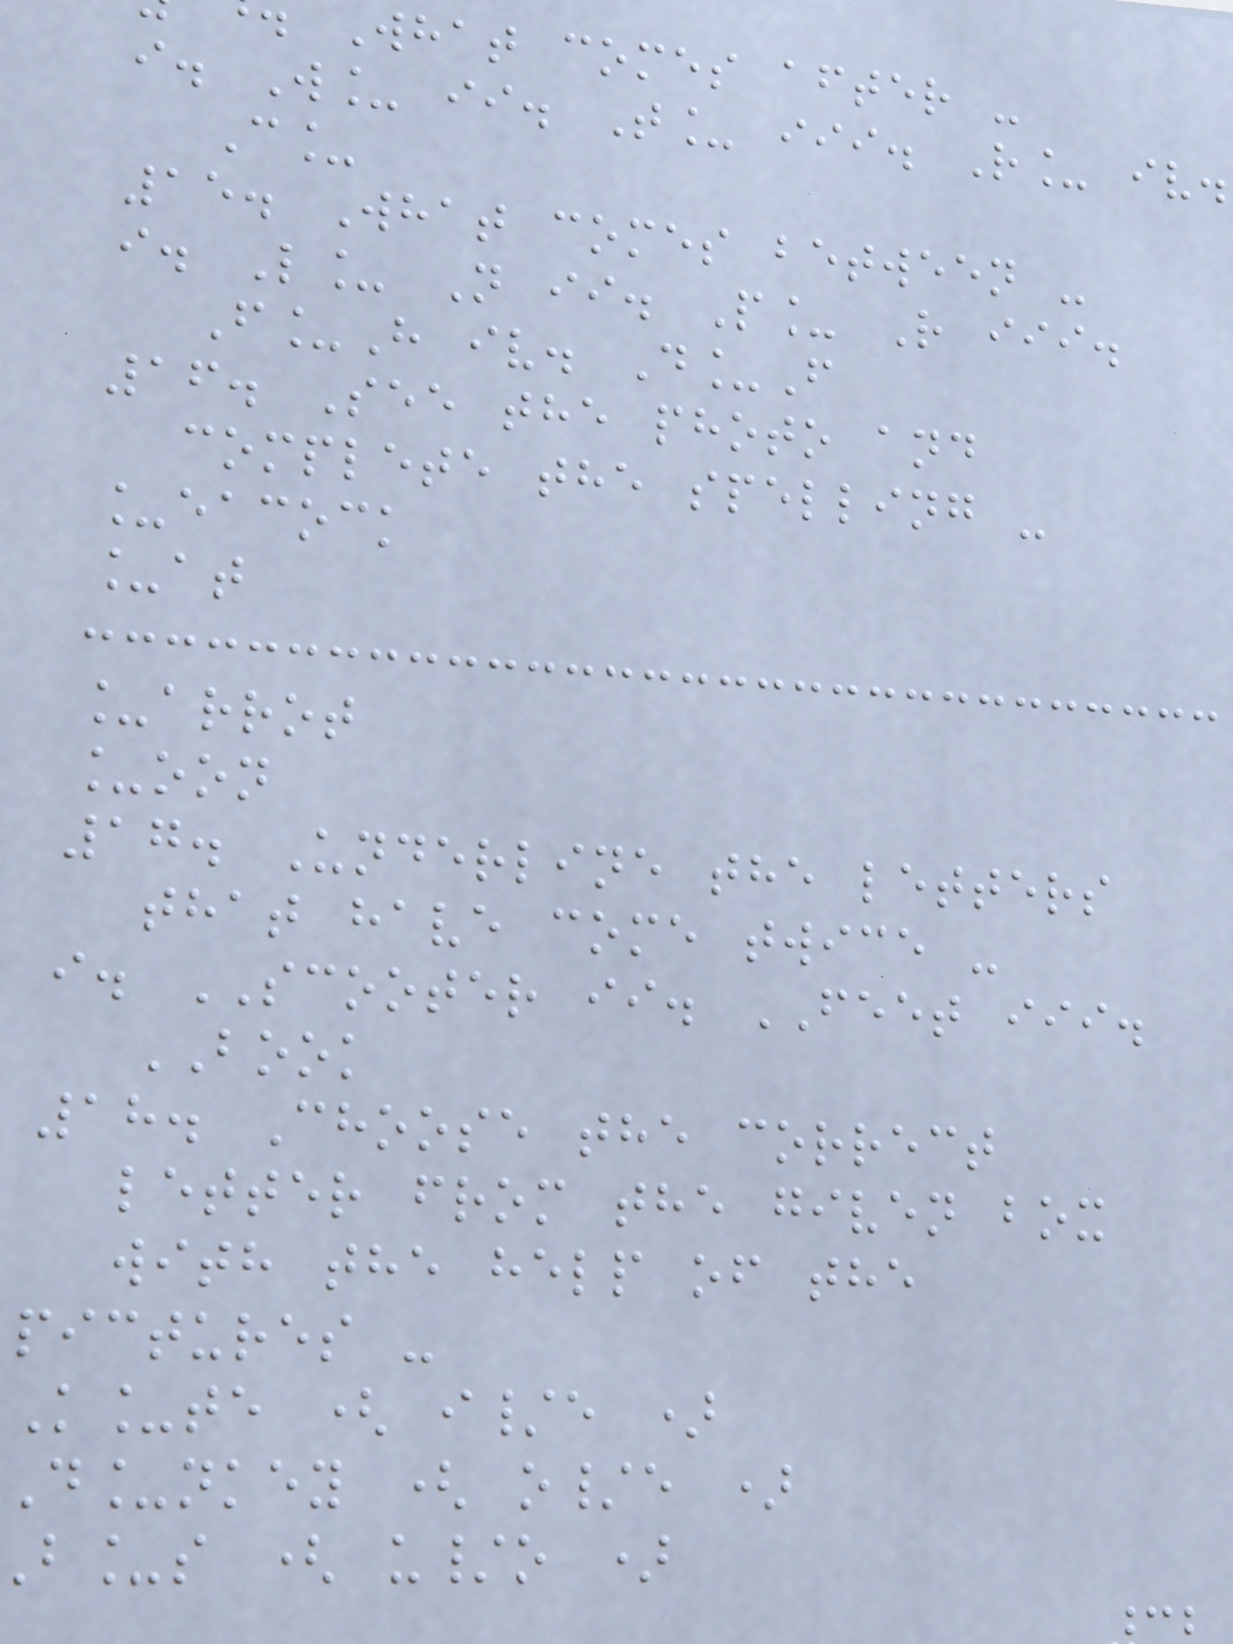What comes after -
i. W_ ii. T_ iii. R_ iv.
C_
15. What comes between -
i. L_ N ii. P_ R iii.
F_H iv. D_F
16. See the photo and
complete the spelling -
_eacock
_at
_arrot
_oon
17. Underline the letters
that have come twice -
i. SCOOTER ii. FEET iii.
BOOK
18. Choose the correct
letter from the given box
with the help of the
pictures -
K_te ( i/e )
d_nkey ( o/e )
b_s ( u/o )
